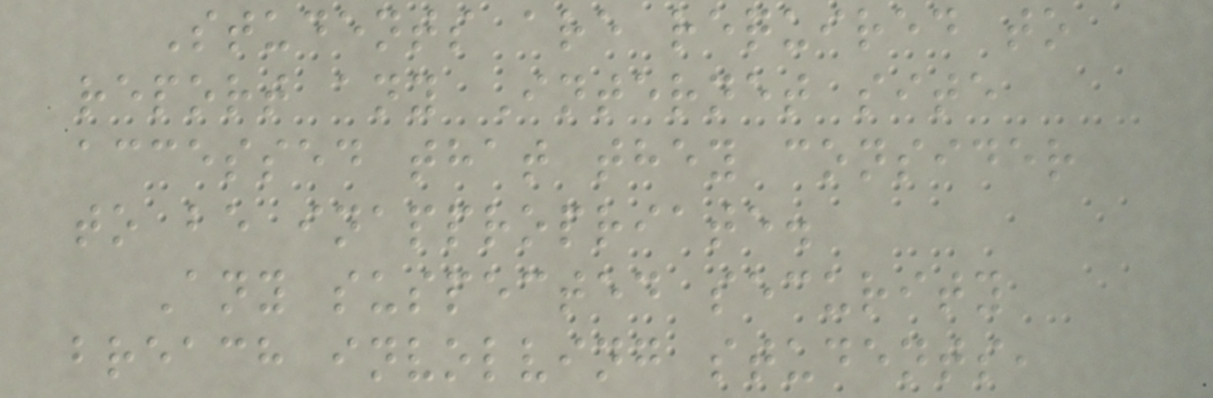Students are required to
report any Internet site
accessed that they consider
to be inappropriate.
Any suspected security
breach involving students,
